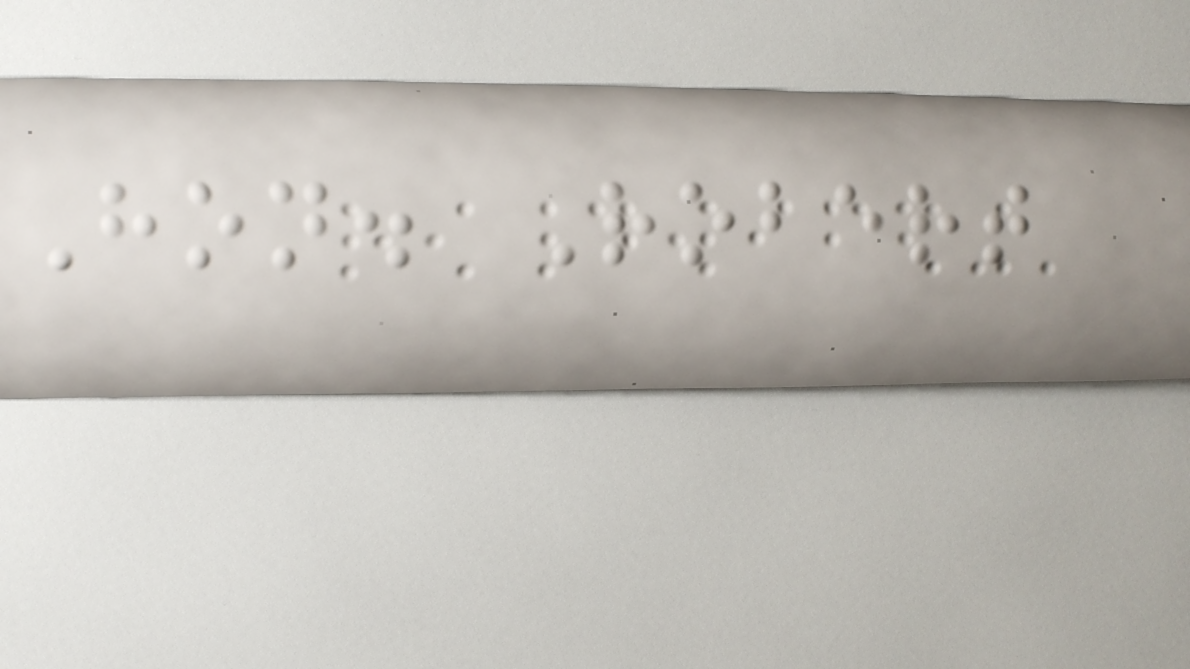Hon. Robert
